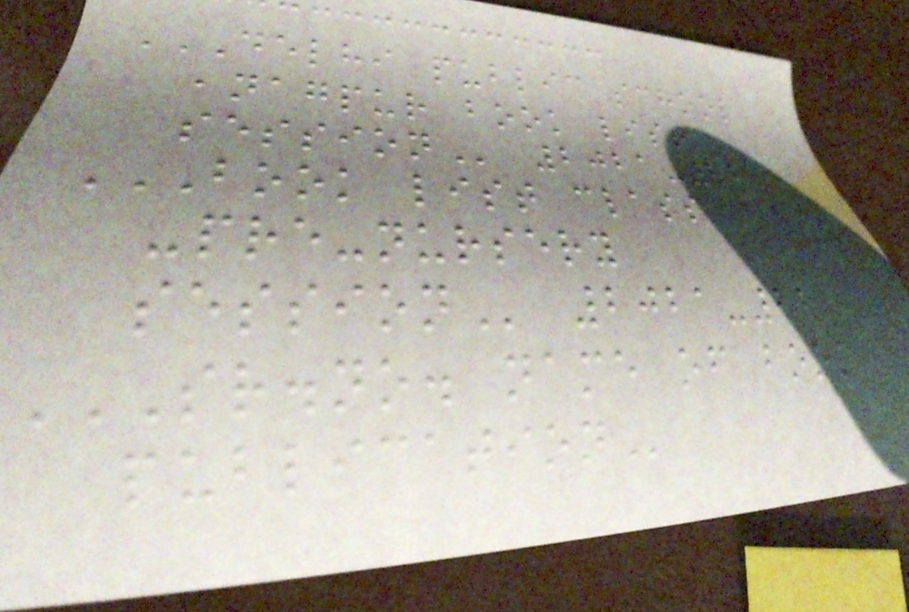DELHI PUBLIC SCHOOL
,NAGPUR BOOK LIST
SESSION 2021-22
BOOK LIST CLASS
-PRE-NURSERY
SESSION 2021-22
SR.NO. NAME OF BOOK
PUBLICATION
